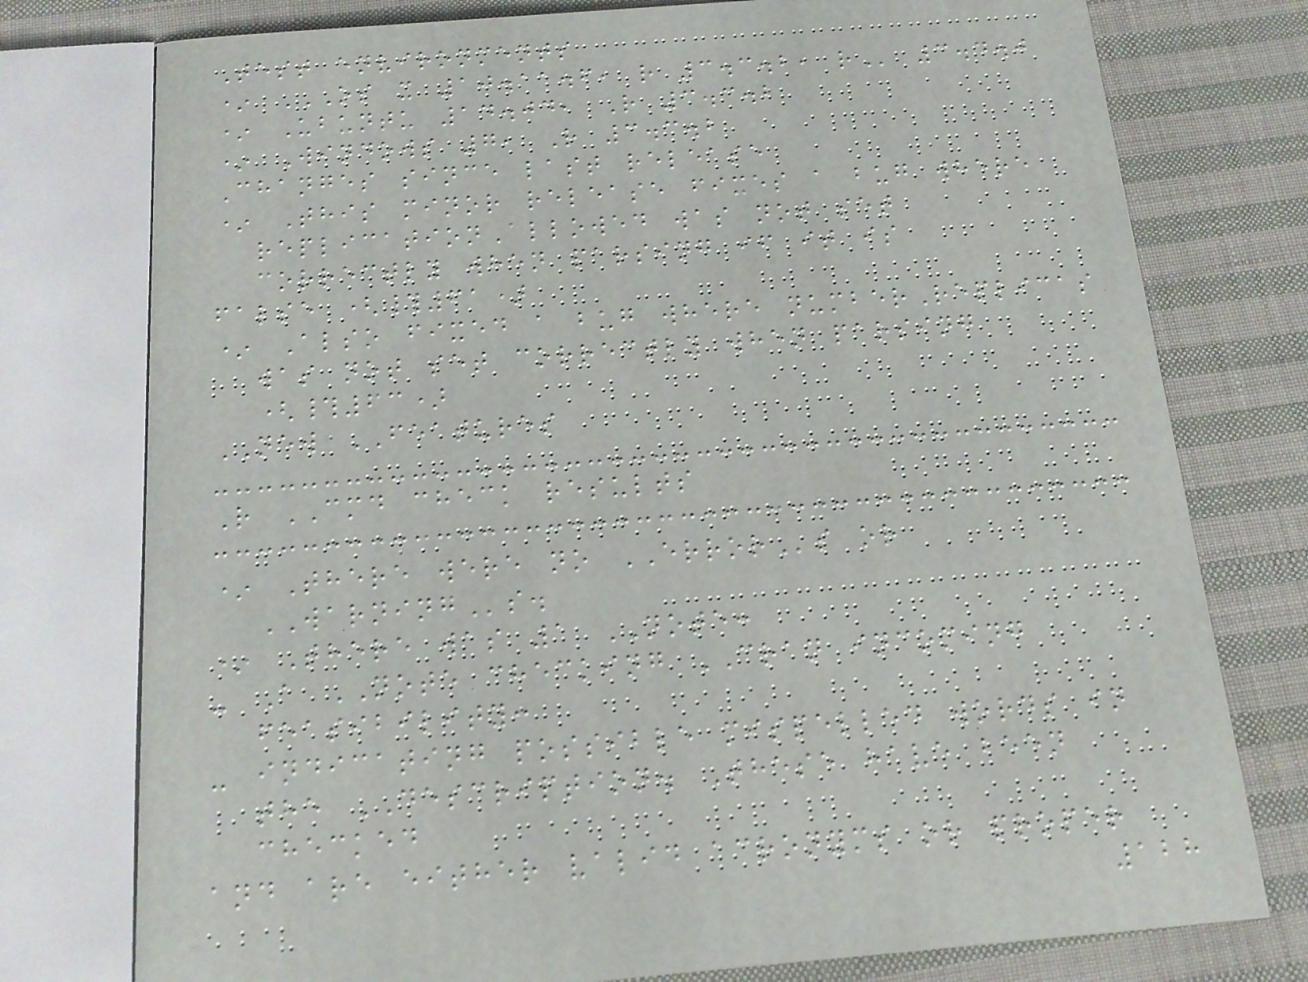Test environments
* OS X 10.11.6, R 3.3.2, R 3.4.0
* Ubuntu 14.04, R 3.3.2
* Windows 7, R 3.3.2
Changes since last release
* This minor release fixes a bug where
replicationAllowed was not set
correctly when parsing if it is
false (#61)
* Also fixed a bug where numberReplicas
was not set correctly when parsing
(#63)
NEW FEATURES
R CMD check results
* There were no ERRORs or
WARNINGs.
* There was 1 NOTE:
- A NOTE checking CRAN incoming
feasibility:
- indicating possible mispelled words in
the DESCRIPTION. These have been
checked
and are either valid acronyms or proper
128
